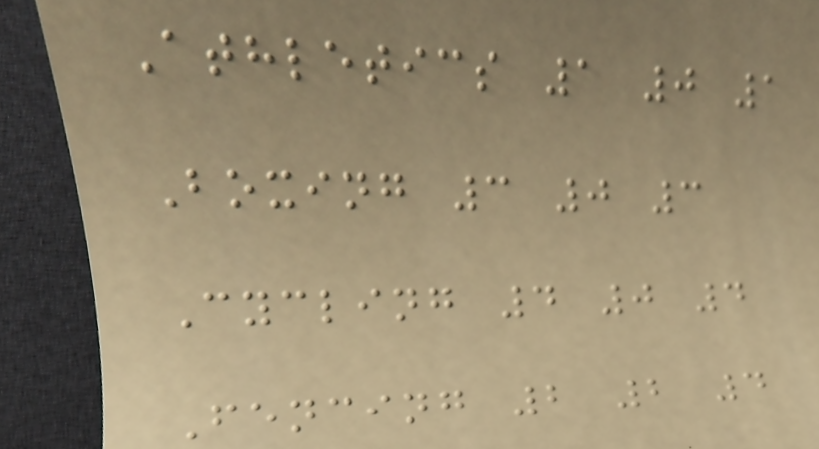Athletics 1 0 1
Boxing 3 0 3
Cycling 4 0 4
Fencing 2 2 4
